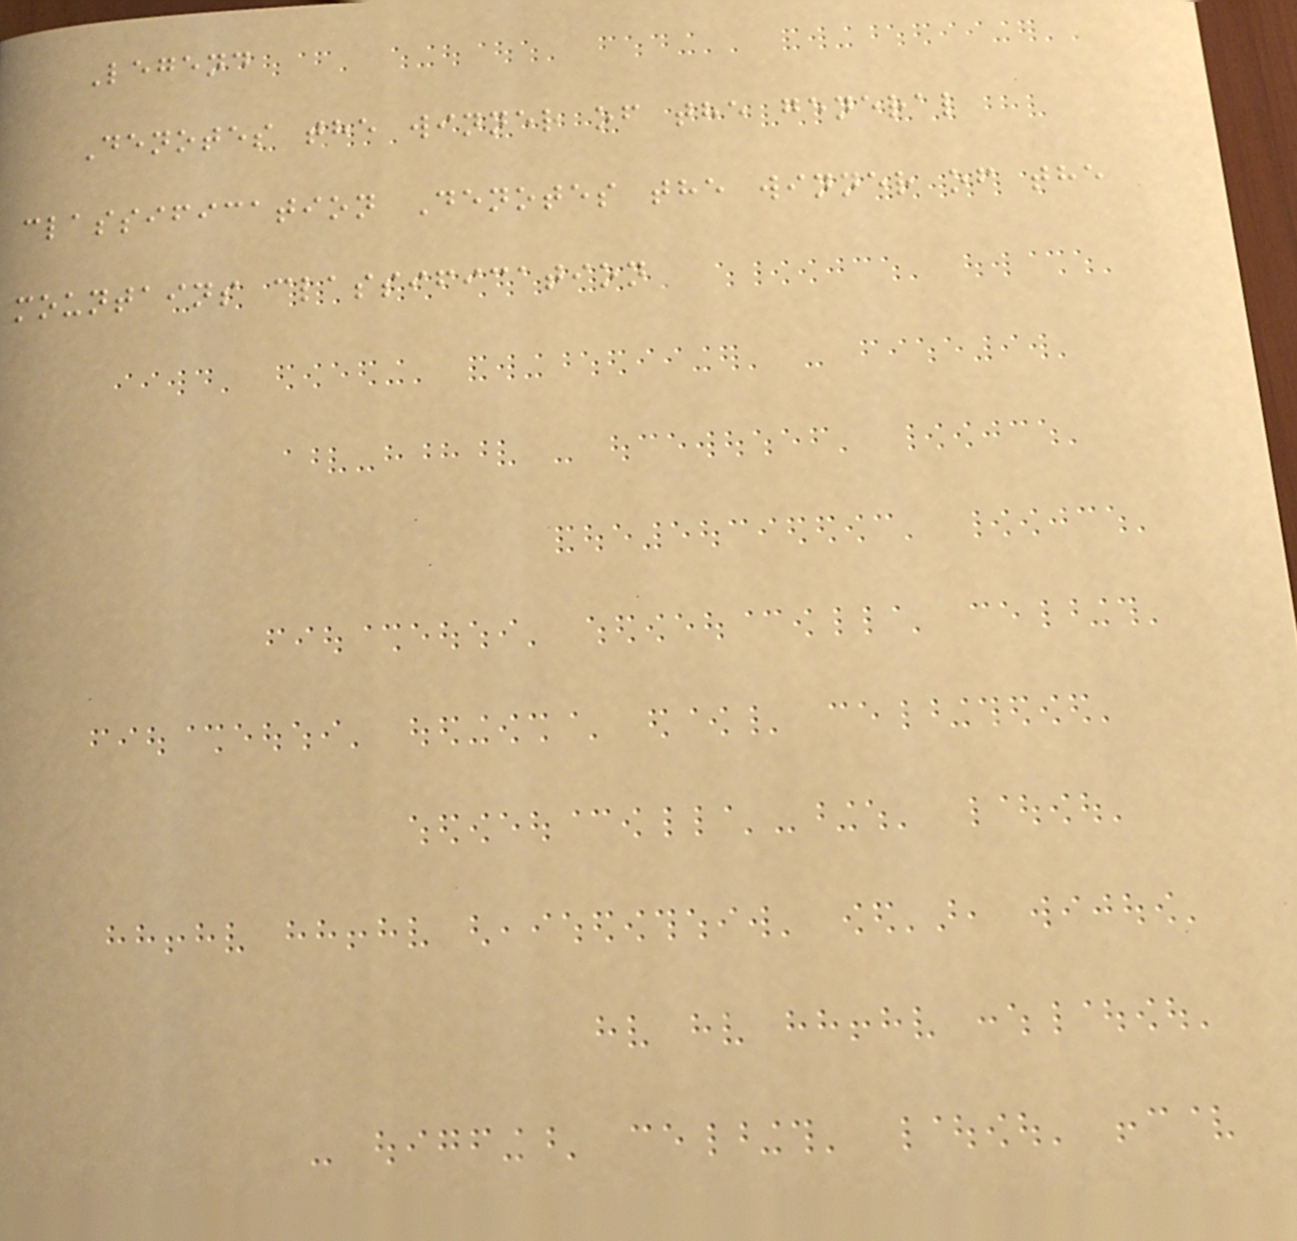Legend
Denotes the winner of the general
classification Denotes the winner of the
mountains classification
